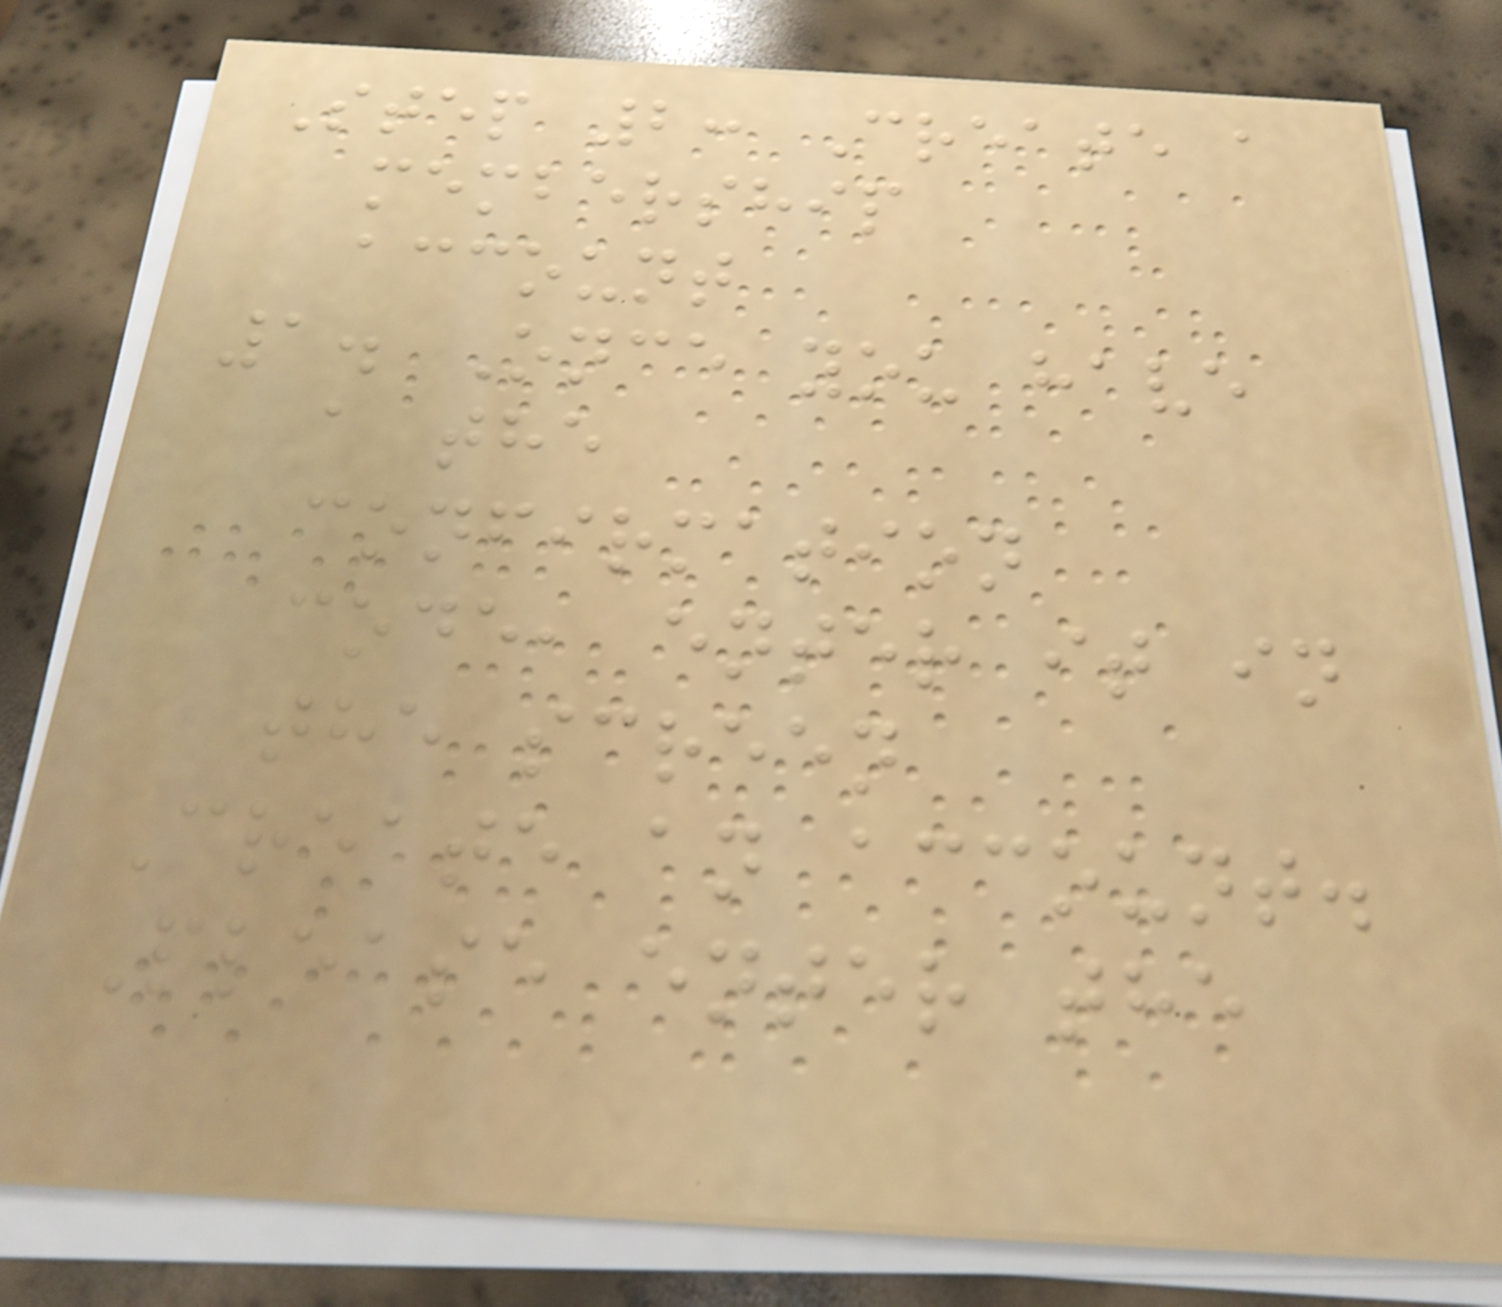Step 2: Create a
membership
account
1. Once you have
a the
confirmation
code, enter it in
the screen
Create an account.
Please enter the
